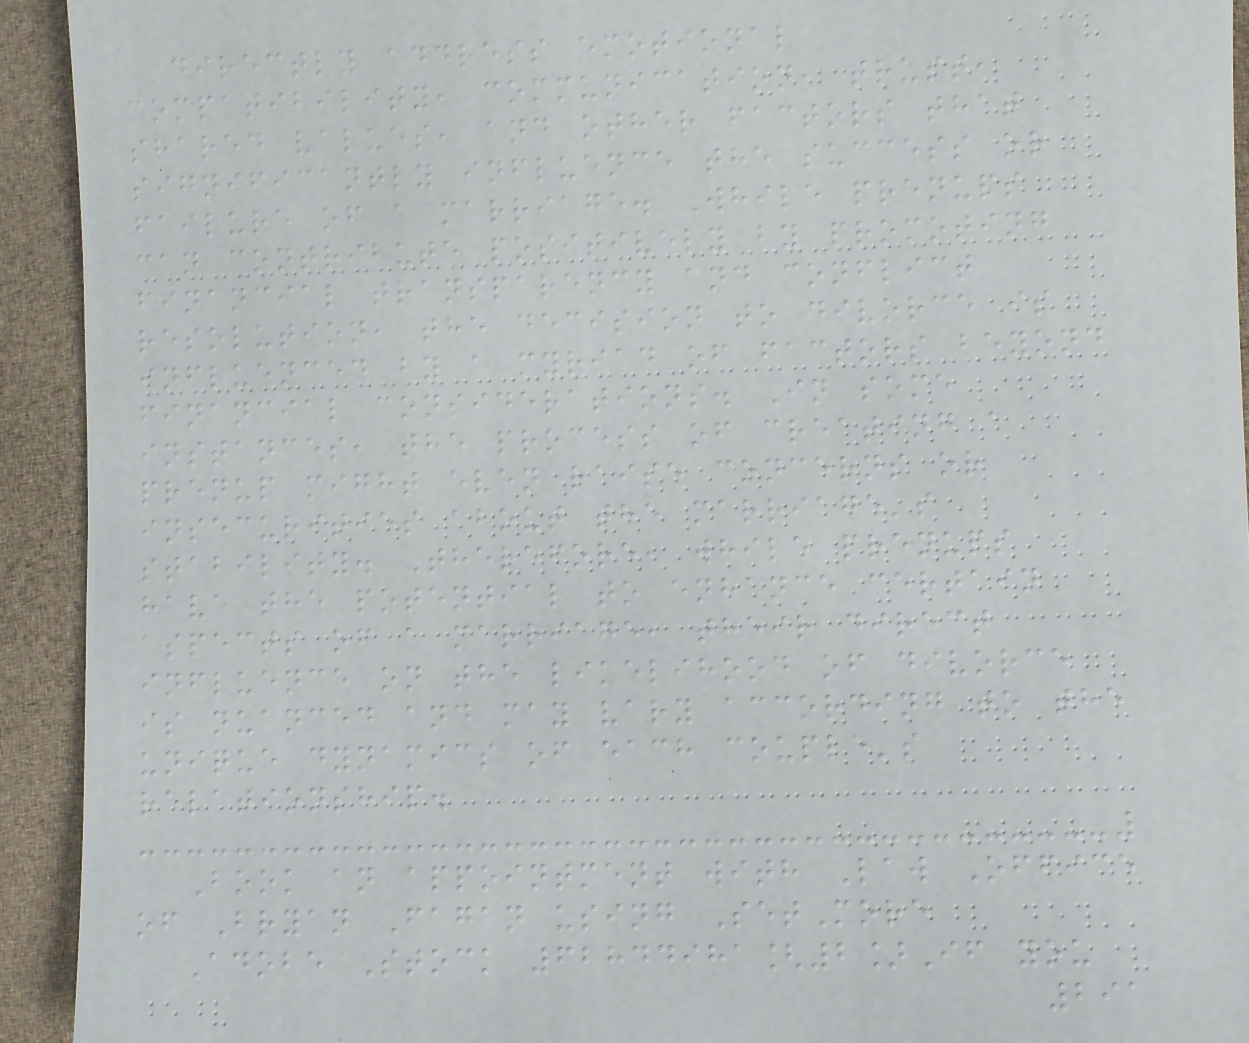directly address emotional
compatibility, communication, trust,
shared values, and other factors that
significantly influence the success or
failure of a marriage. While prenups
can contribute positively by promoting
financial transparency and conflict
resolution, the decision to divorce is
influenced by a myriad of factors beyond
financial considerations. In some
instances, the process of creating a
prenup might even raise concerns or
insecurities about the marriage's
stability. Therefore, while prenups
have the potential to enhance certain
aspects of a marriage, their direct
influence on the likelihood of divorce
is nuanced and may vary according to the
unique dynamics of each couple's
relationship.
Book an appointment with Law Office
of Bryan Fagan using SetMore
Adobe Stock 62844981[2]If you
291
